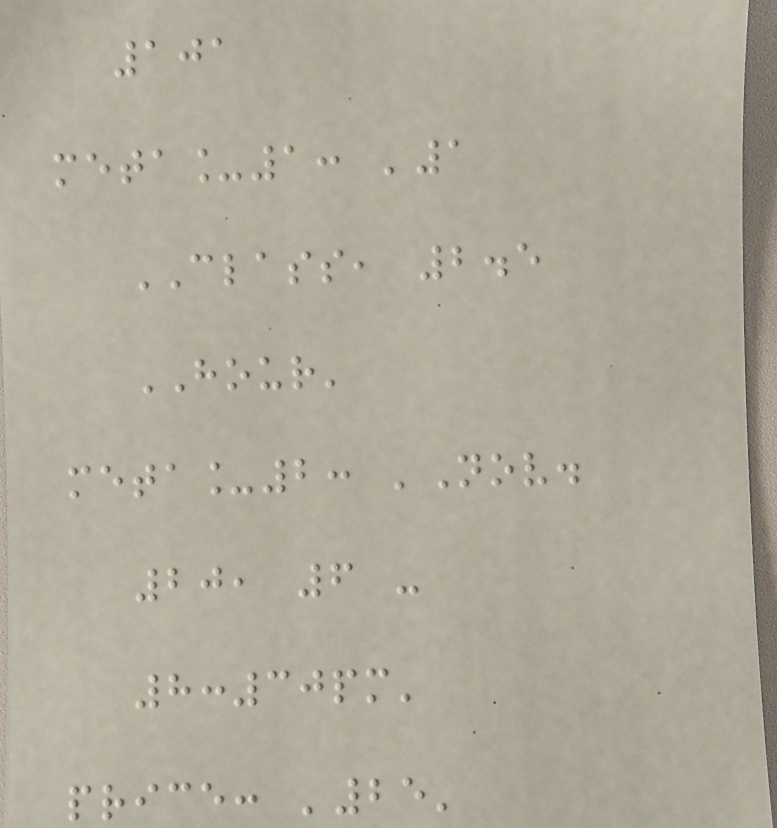101
meta_1: '1
CLASS, 2.5
HOUR'
meta_2: 'Nov.
20, 6 -
8:30pm'
price: '25'
